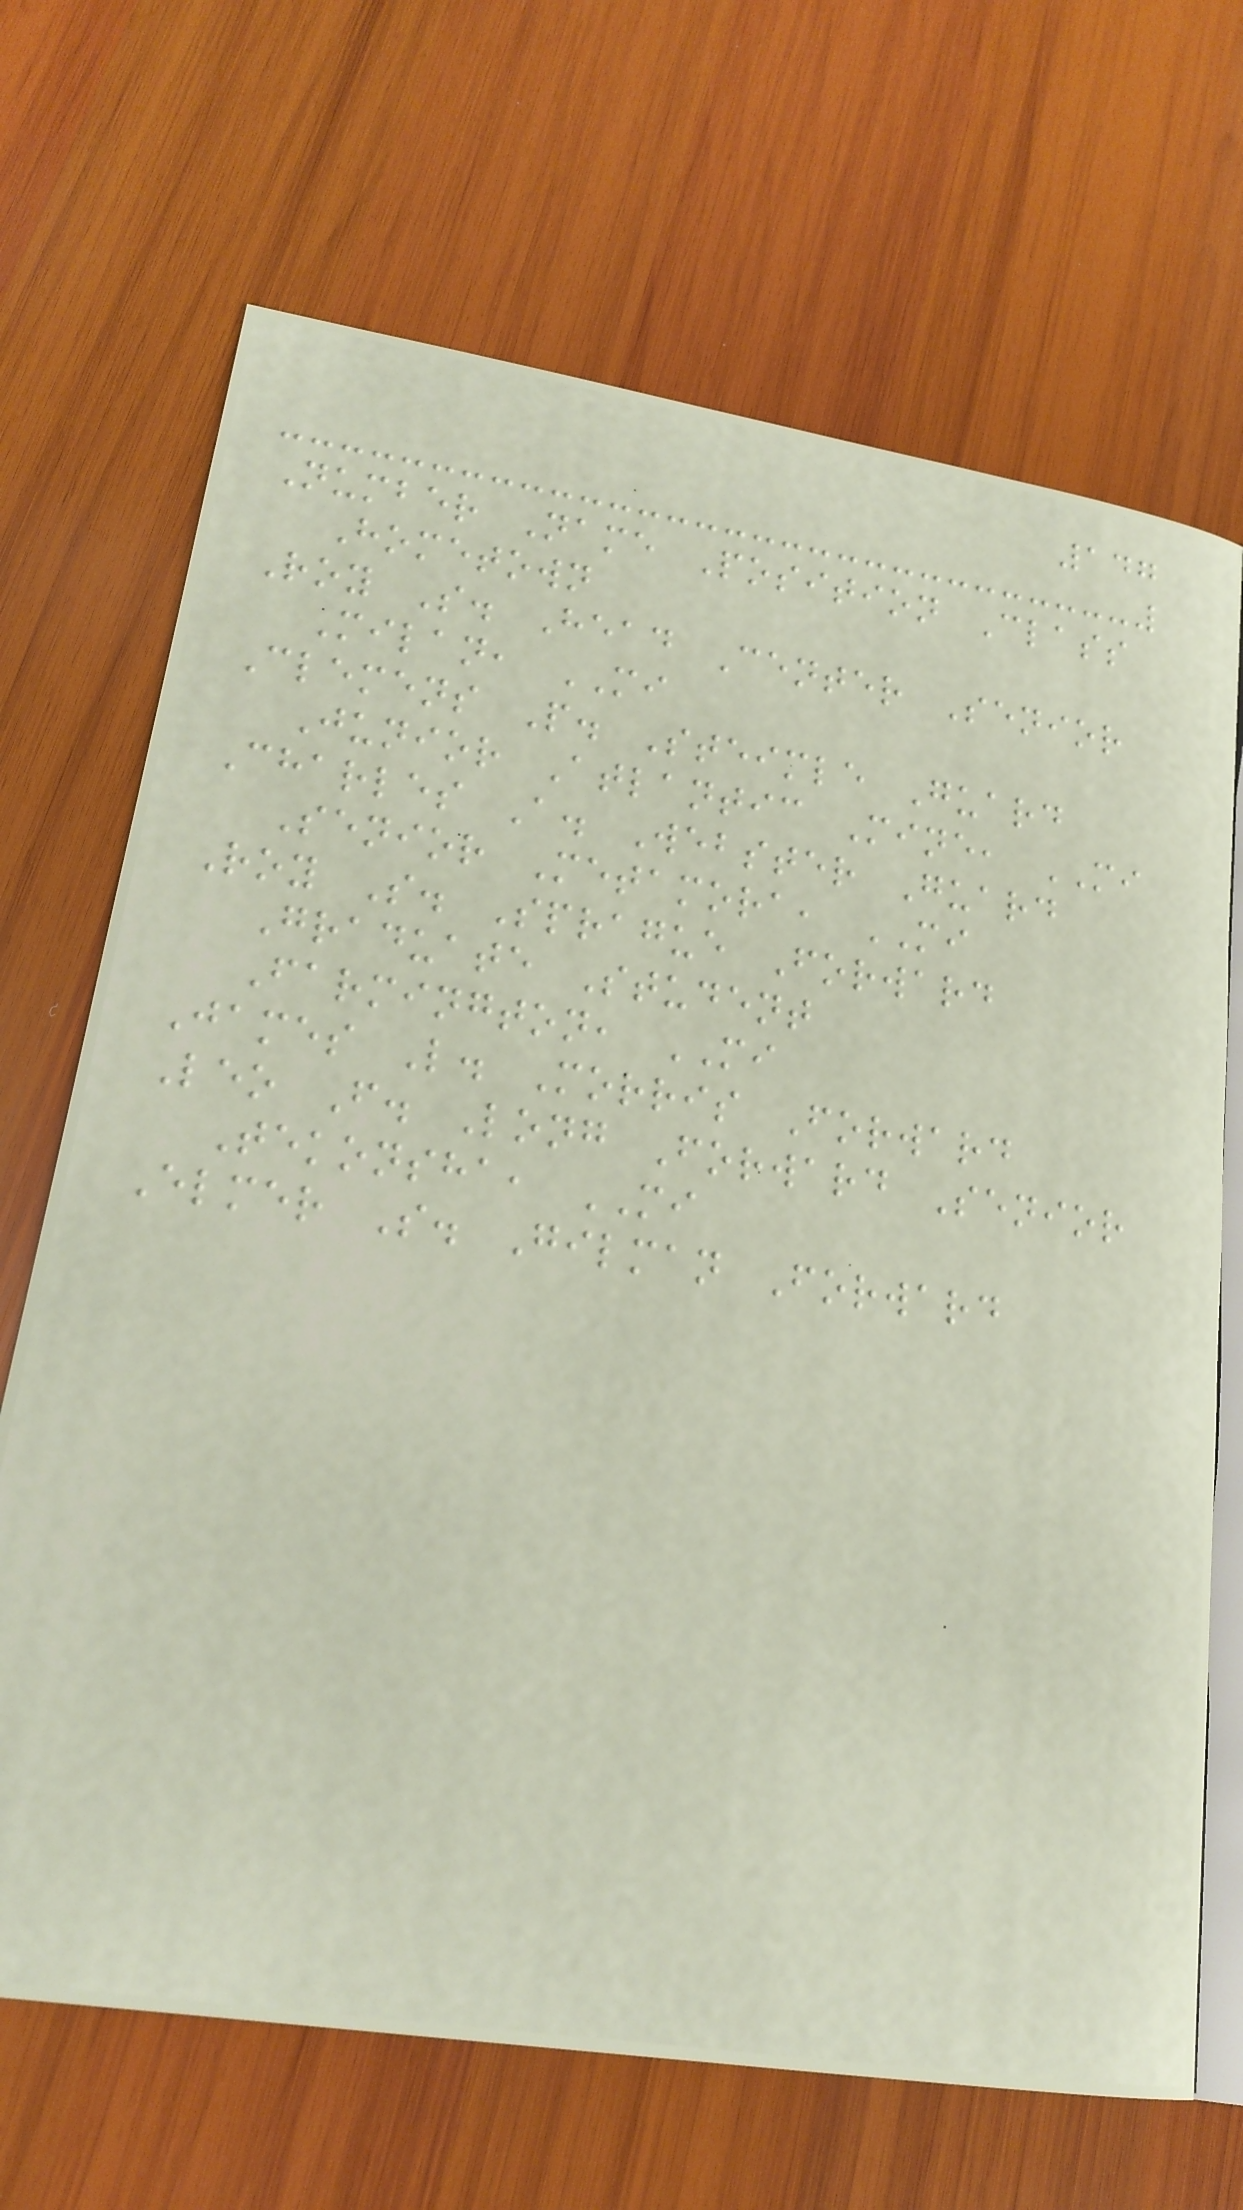147
Number Name Position Class
Hometown
Roy S. Head Center Senior
Milan, MI
Clemens P. Steimle Guard
Junior Atlantic Mine, MI
Charles A. Webster Guard
Senior Metamora, MI
Roy S. Sprague Forward
Graduate Student
Farmington, MI
James L. Morris Forward
Leo F. Long Forward Senior
Tekonsha, MI
Elmer S. Gilman Forward
